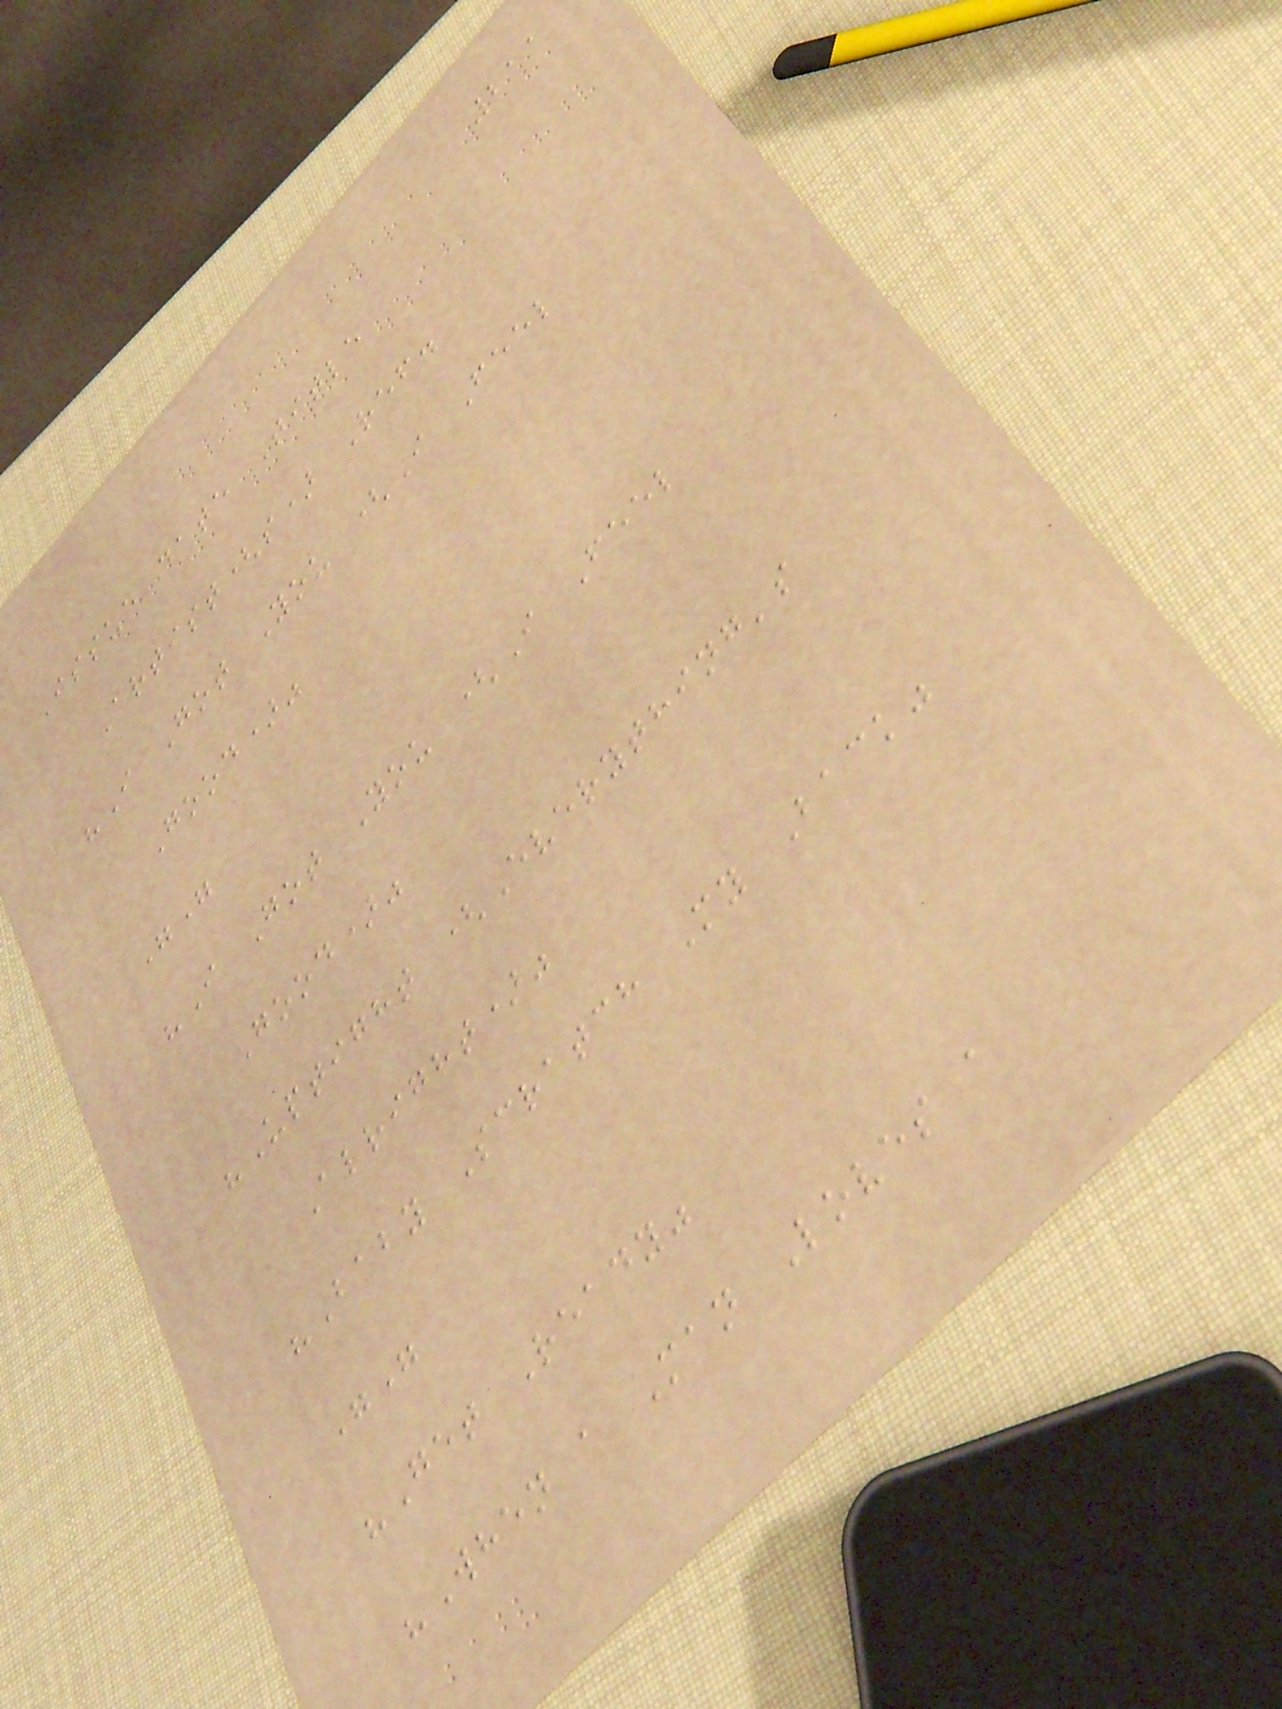211
Issue date Title
Artist(s) Ref.
"I Got You (I Feel
Good)"
""
"I Got You (I Feel
Good)"
"Uptight (Everything's
Alright)"
"Baby Scratch My Back"
""
"Get Ready"
"When a Man Loves a
